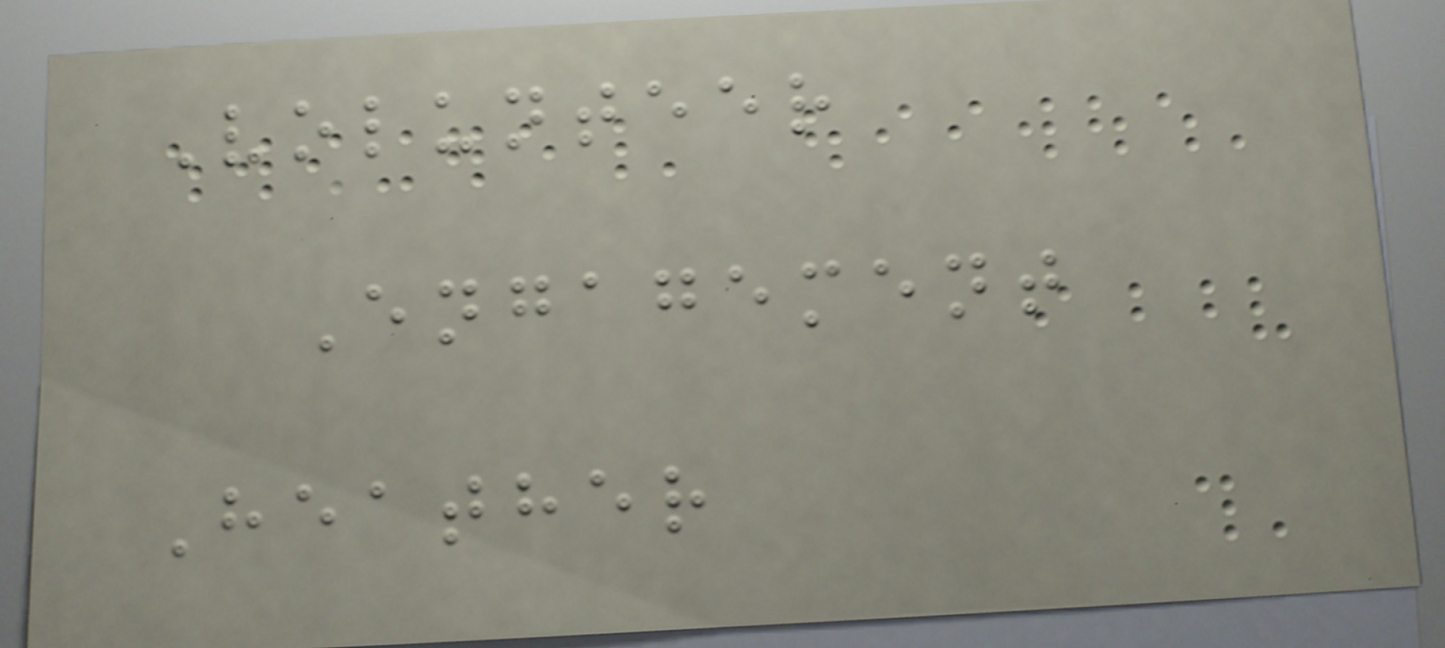Volunteer
Engagement
Heather
